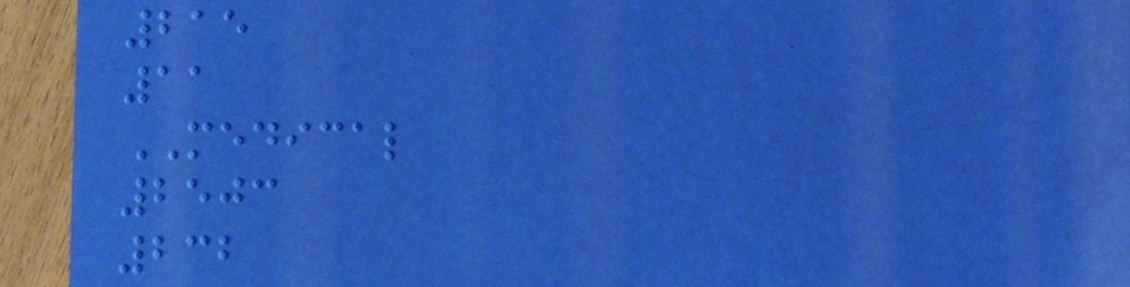215
11
MEDICAL
2503
232
